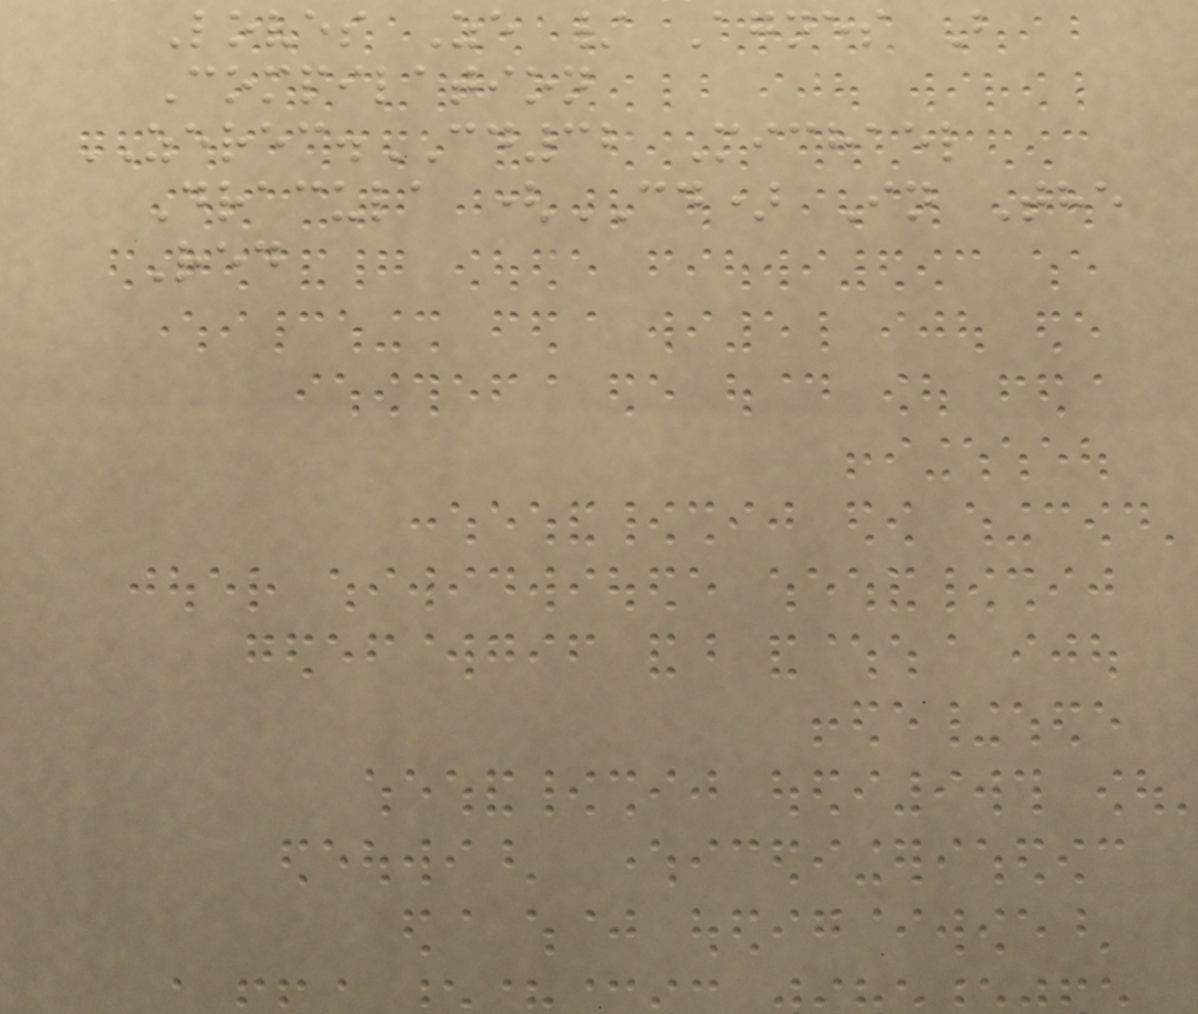Loves Ze / Agnes B
Compilation
ZEREC.CD32 Michael
Dracula (CD) In The
Red
